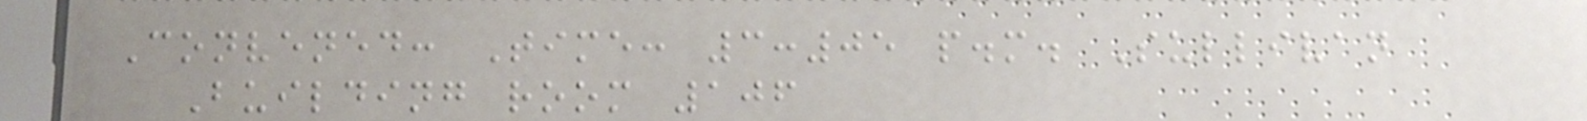Convened: Time: 3:05 p.m. Sullivan
Building room 106
